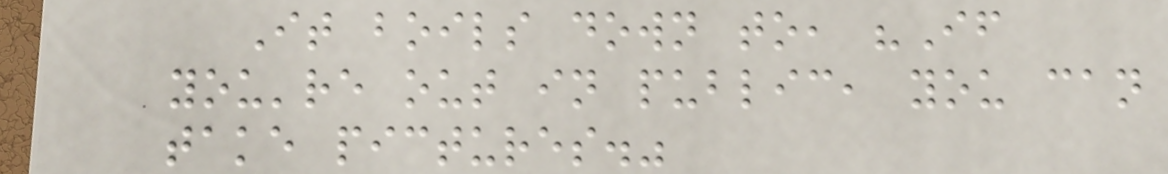It boils down to, "If
you're out in public, you can
take pictures."
